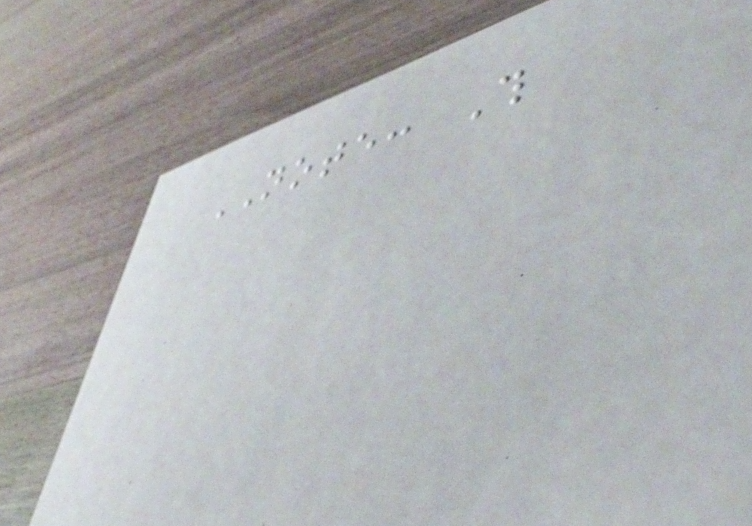NOTE: This
